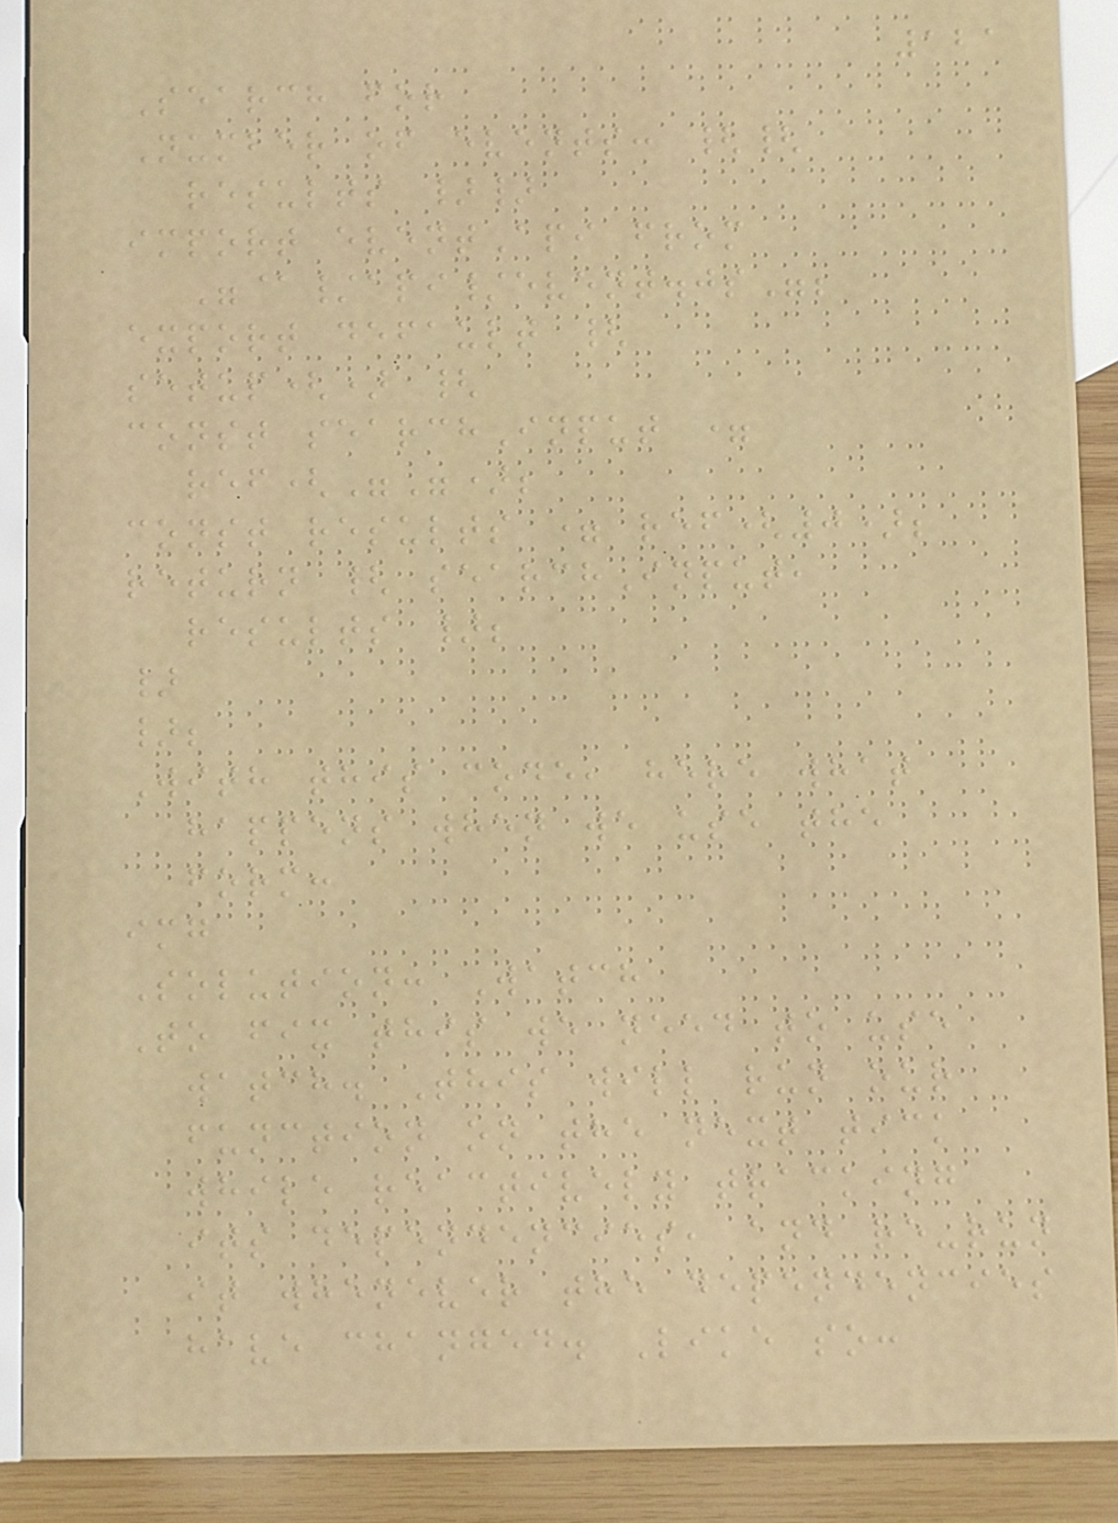121
Search for
Number of events: {{
results }}
import eventApi from
"@/api/event.js";
export default {
setup() {
const searchInput =
ref("");
const results = ref(0);
return { searchInput,
results };
}
};
With this code, here what
happens when we use the
form:
img
Solution: Watch
To fix this we need to use
watch. This will run our
function on the next tick
while reactively tracking
its dependencies, and re-run
it whenever the dependencies
have changed. Like so:
